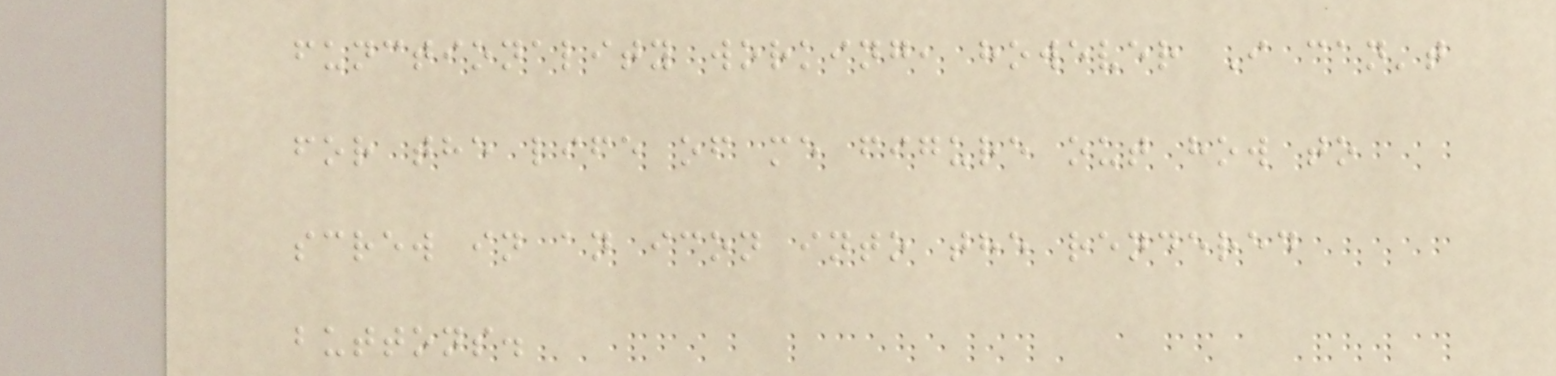functionality working, however I can't
for the life of me figure out how to
screw in an icon into the rendered
buttons.
